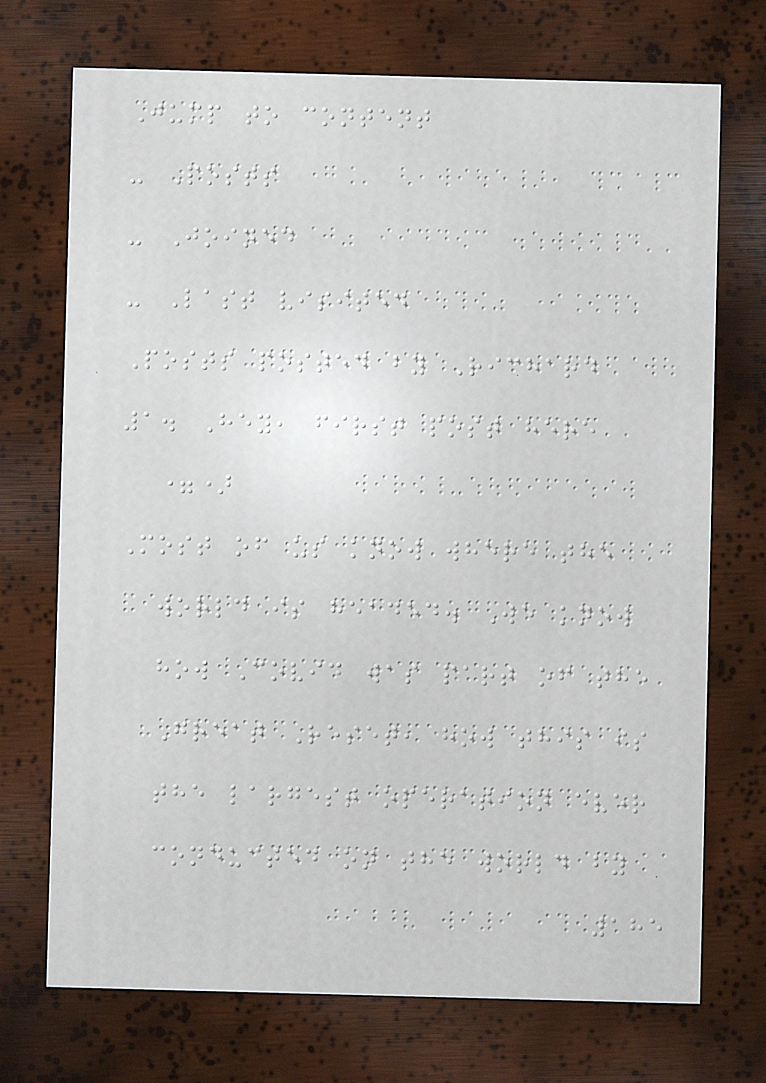Jump to content
- Posts
- Joined
- Last visited
Posts posted by Richard
1. Hey, first post here
=)
Most of us know where the
world is headed. We know
how Covid was part of the
Great Reset, how this is
the largest operation ever
conducted on the world by
185
